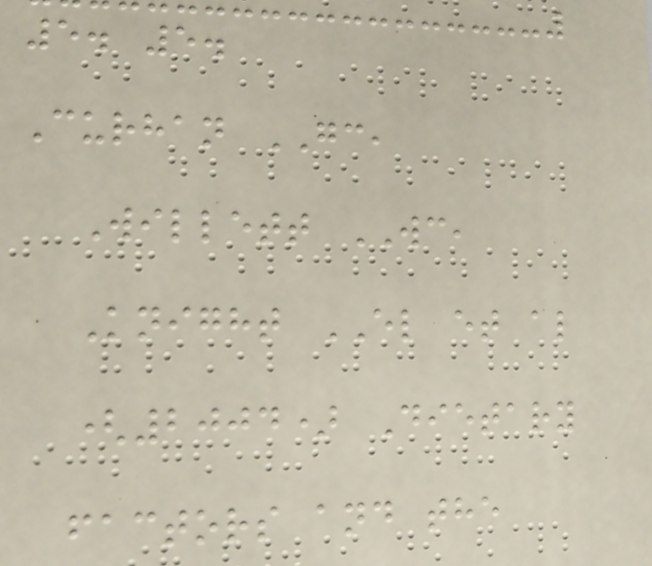5. 5.
Curhan GC,
Willett WC,
Knight EL et al
(2004) Dietary
factors and the
